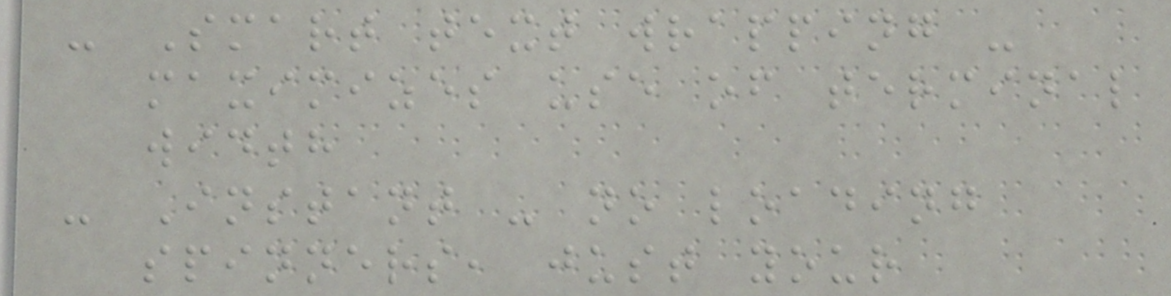- Smart text wrapping -
maximizes use of terminal
width
- Instant - no loading
spinners, just your
